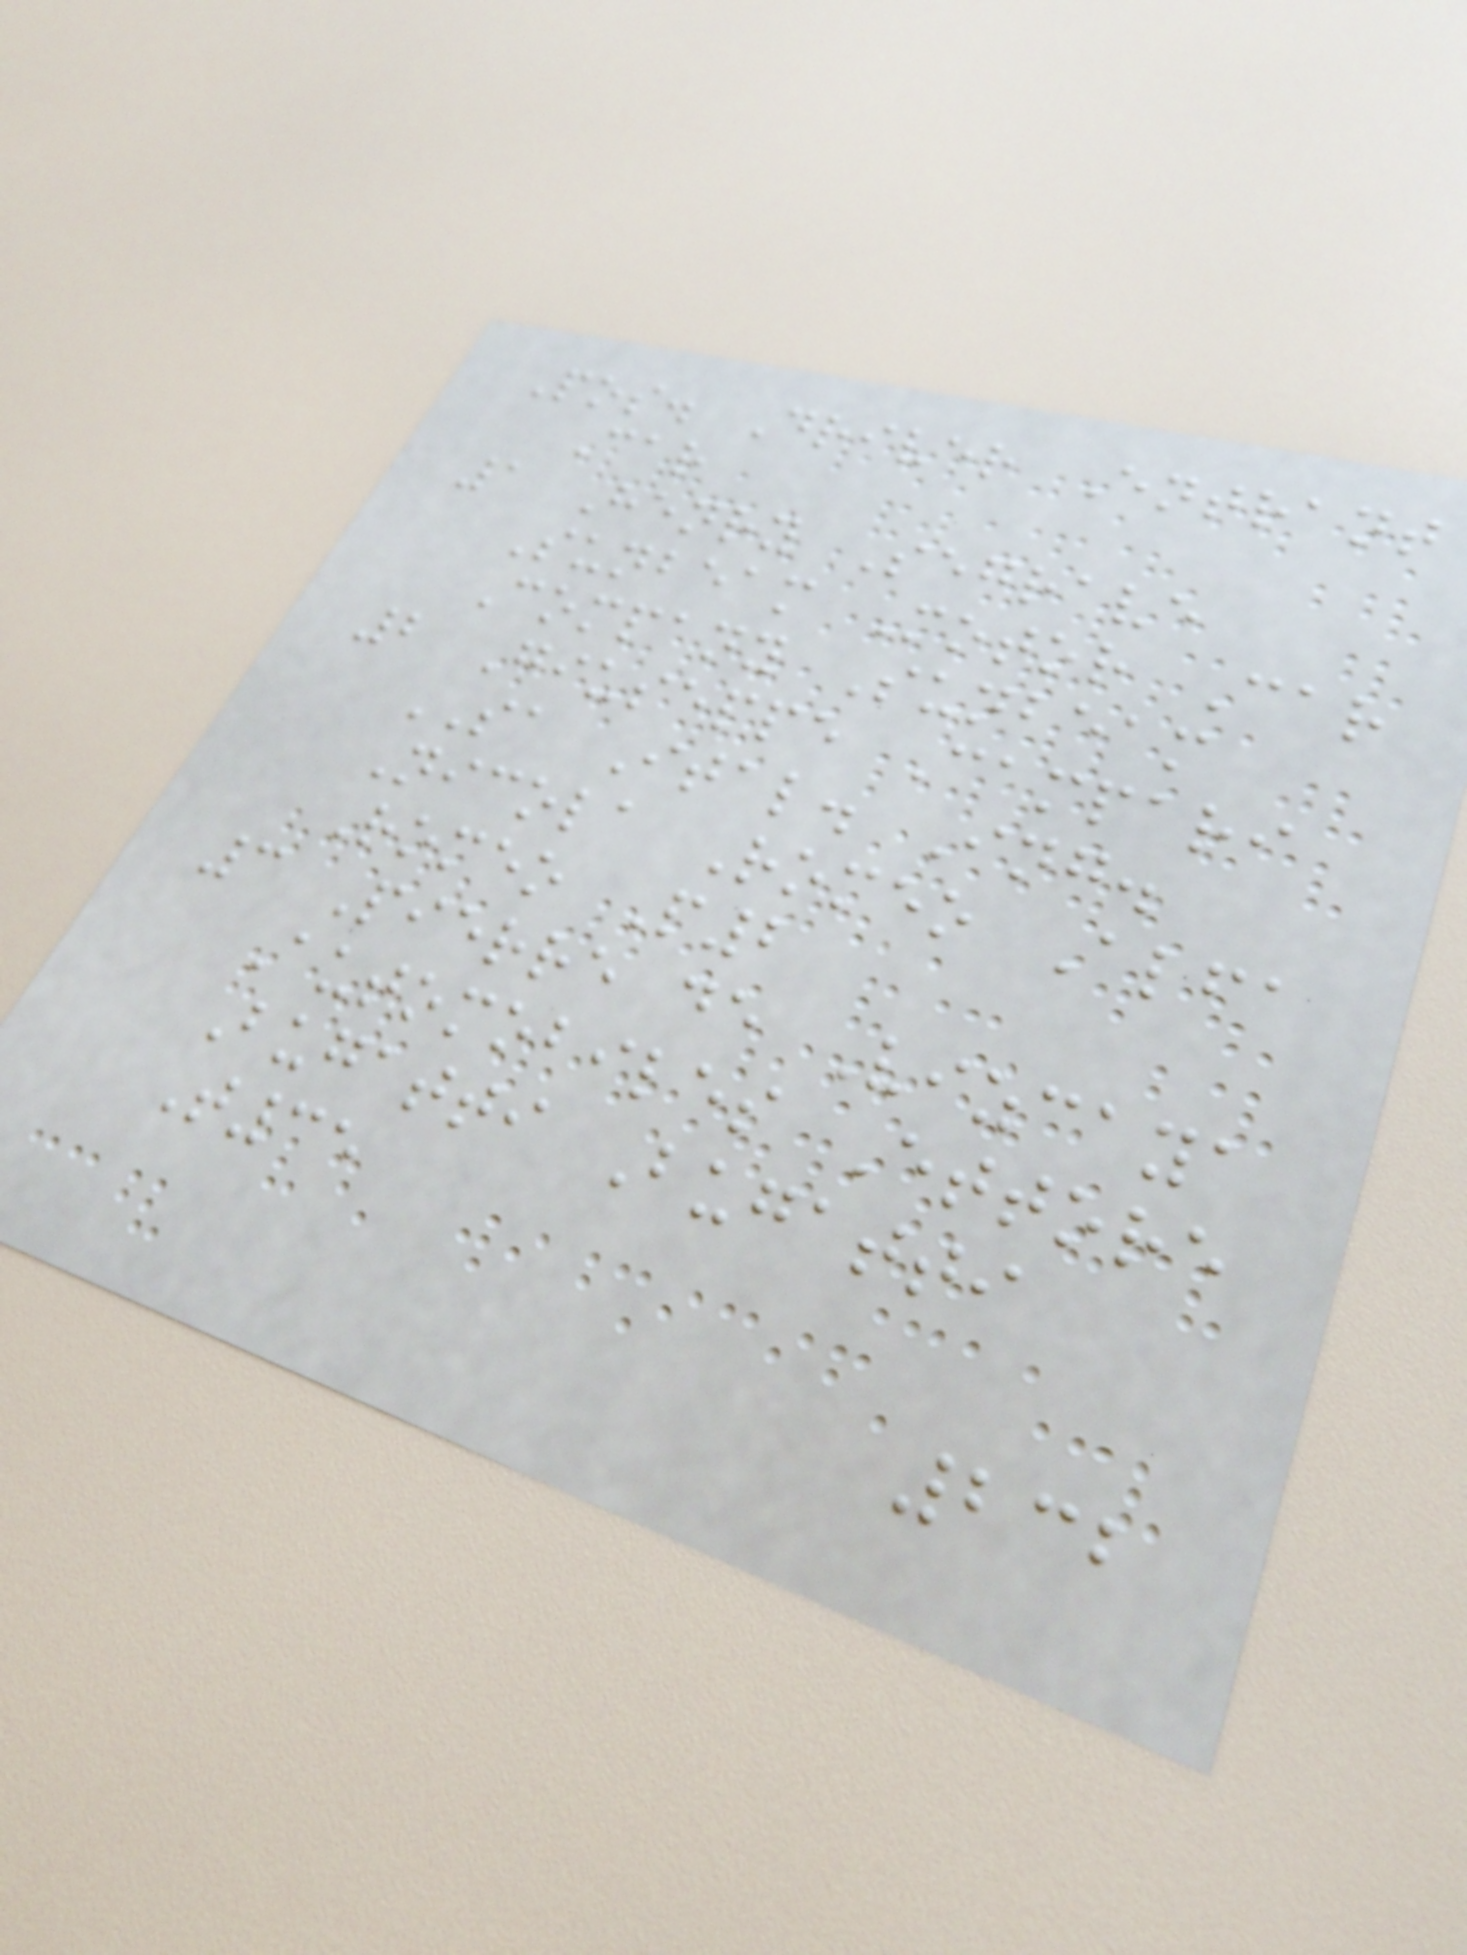Pos. Driver Entrant
Car
1 Henry Segrave
Sunbeam Motor Car
Company Sunbeam
2 Giuseppe Campari
SA Ital. Ing.
Nicola Romeo Alfa
Romeo P2
3 Pierre de Vizcaya
Automobiles Ettore
Bugatti Bugatti
T35
232
